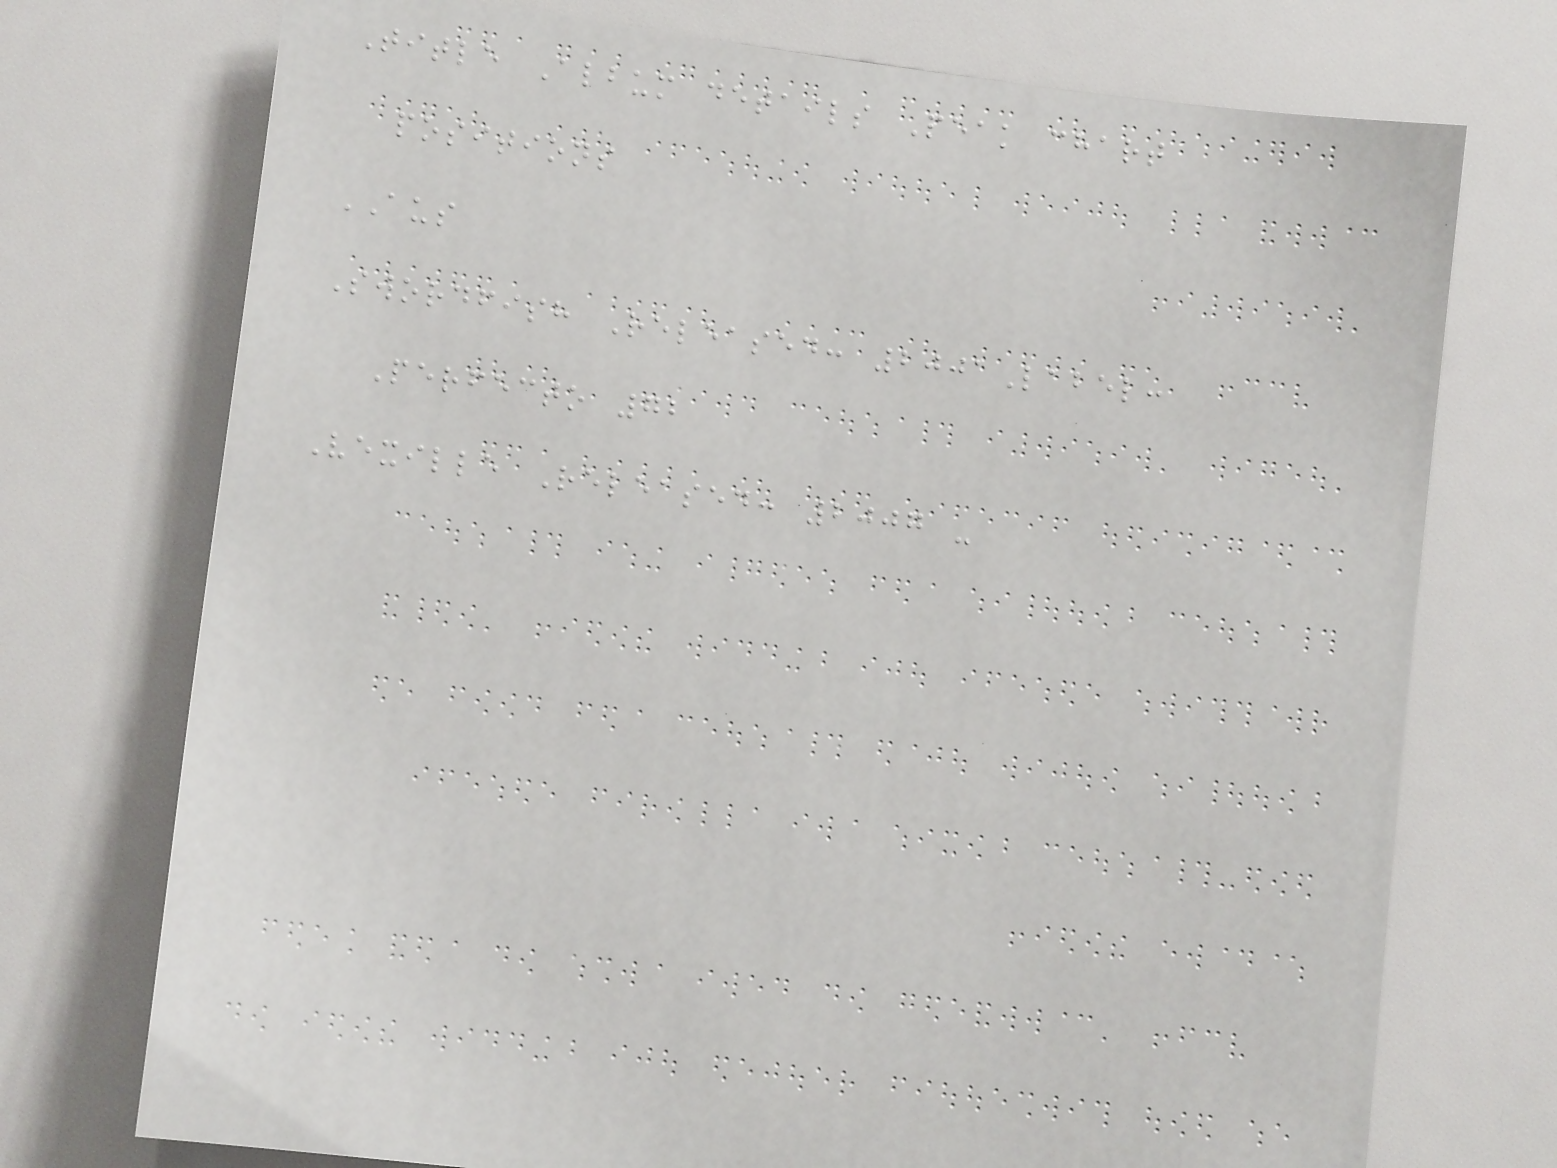Title Album details Peak chart
positions
AUS
Swordfish Released: 2001Label:
Perfecto 72
Vexille Released: 2007 -
